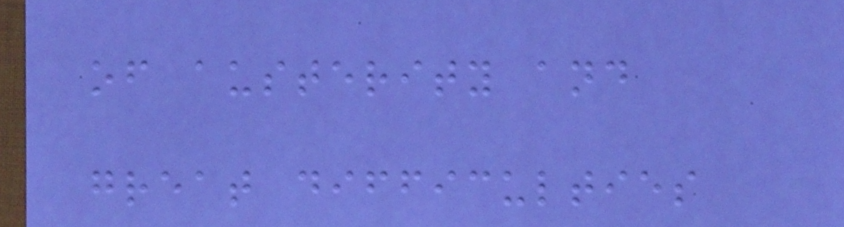of austerity and
great difficulties
